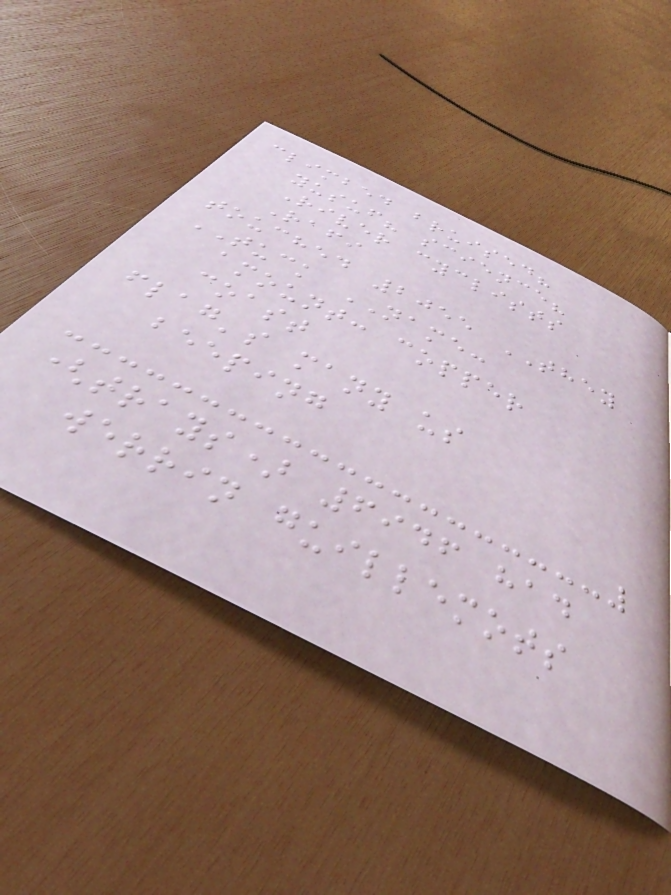climbed bruised?
yusuf? science?
River cyclists
Rafi
touched 2055 THEY
TUCK NAME:
amount: copper
coast
flag's many us
beeping
(trays) 6946 had
werrin guillemots
